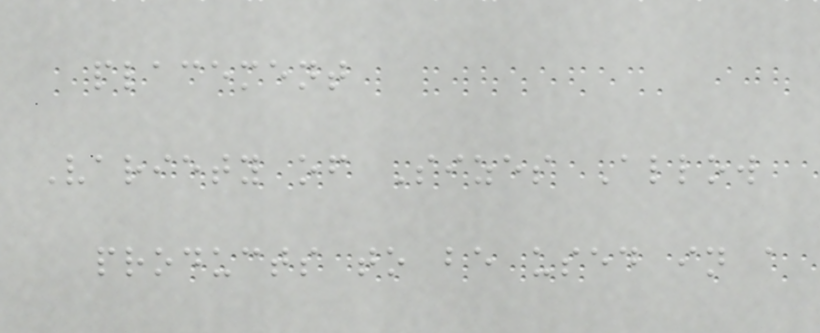placement
Variety of Sizes Allow
products to be used in a
